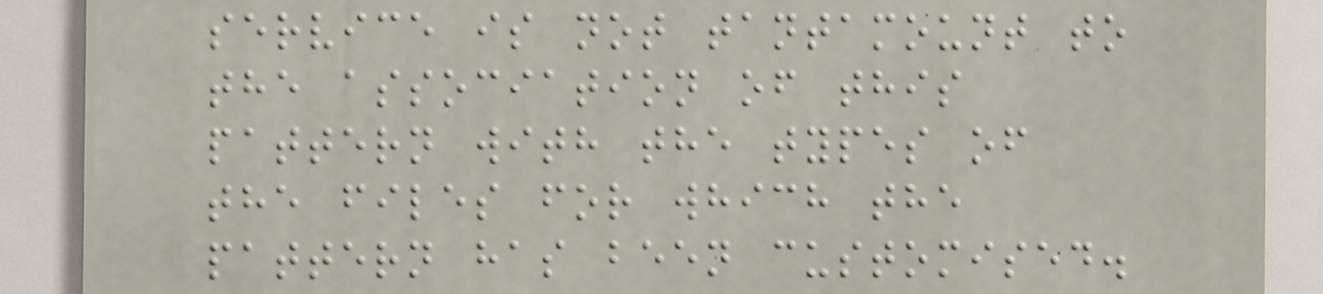service is not tantamount to
the association of this
pattern with the types of
the files for which the
pattern has been customised.
